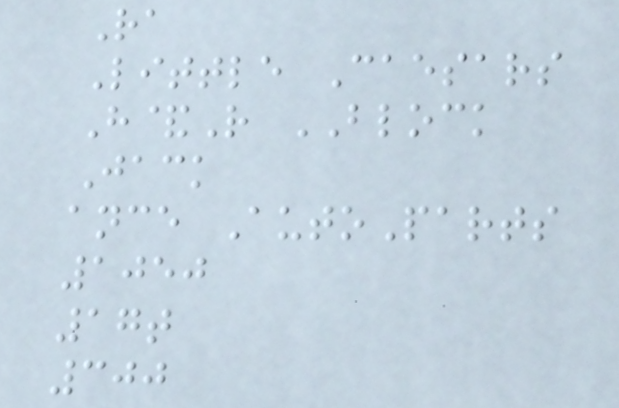Ra
Little Caesars
H&R BLOCK
Jack
ance AutoParts
1050
17t
300
